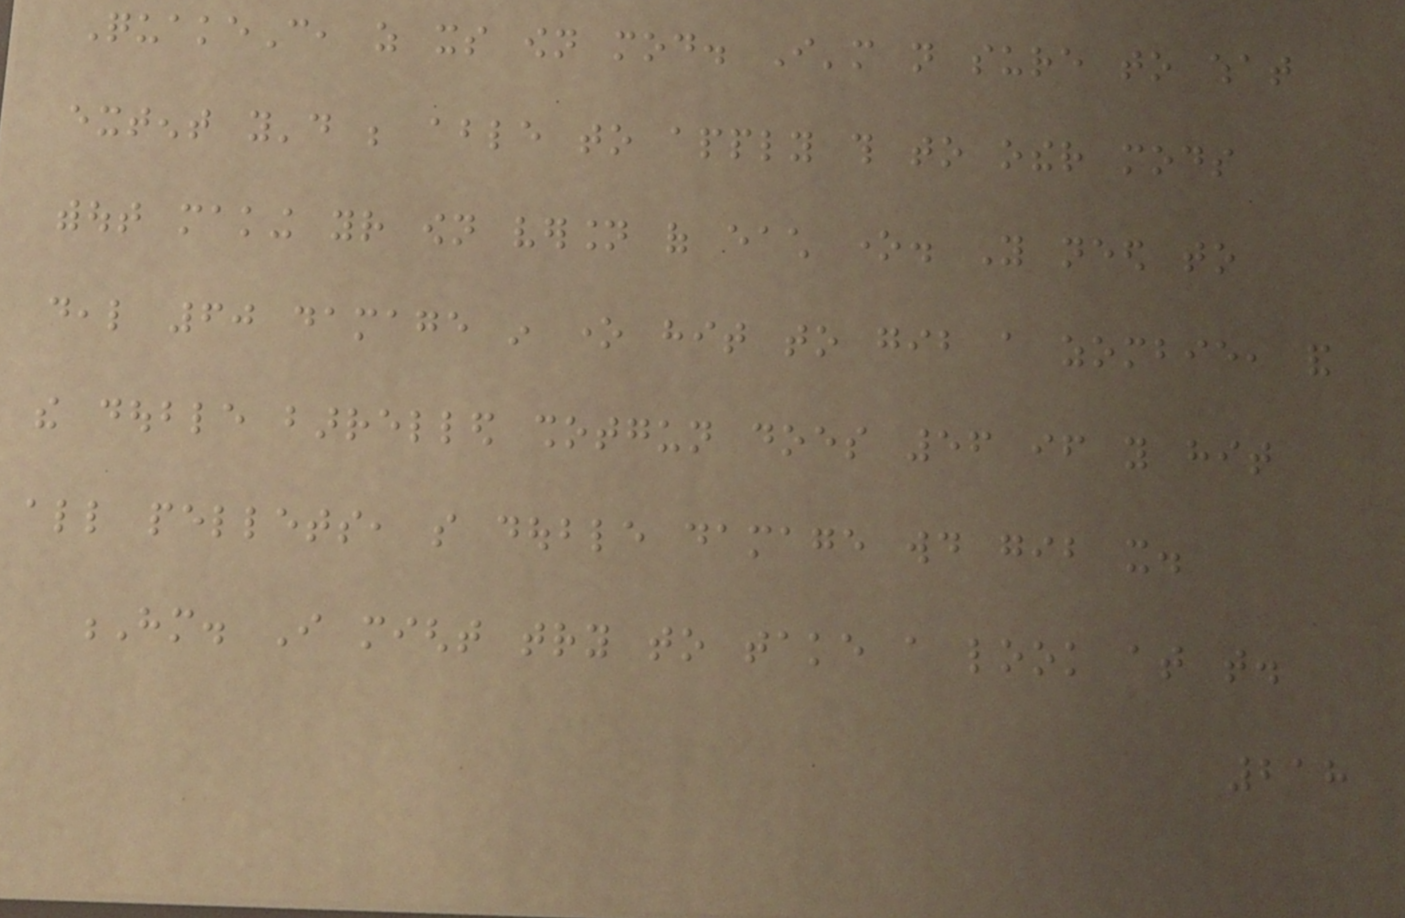QuakeC, as its own mod. I'm not sure to what
extent you'd be able to apply this to other mods
without making your own version of each one. You need to
deal 60 damage in one hit to gib a zombie, and
the double barrelled shotgun does 56 if you hit
all pellets, so double damage would gib it.
Hm. I might try to take a look at that.
218
